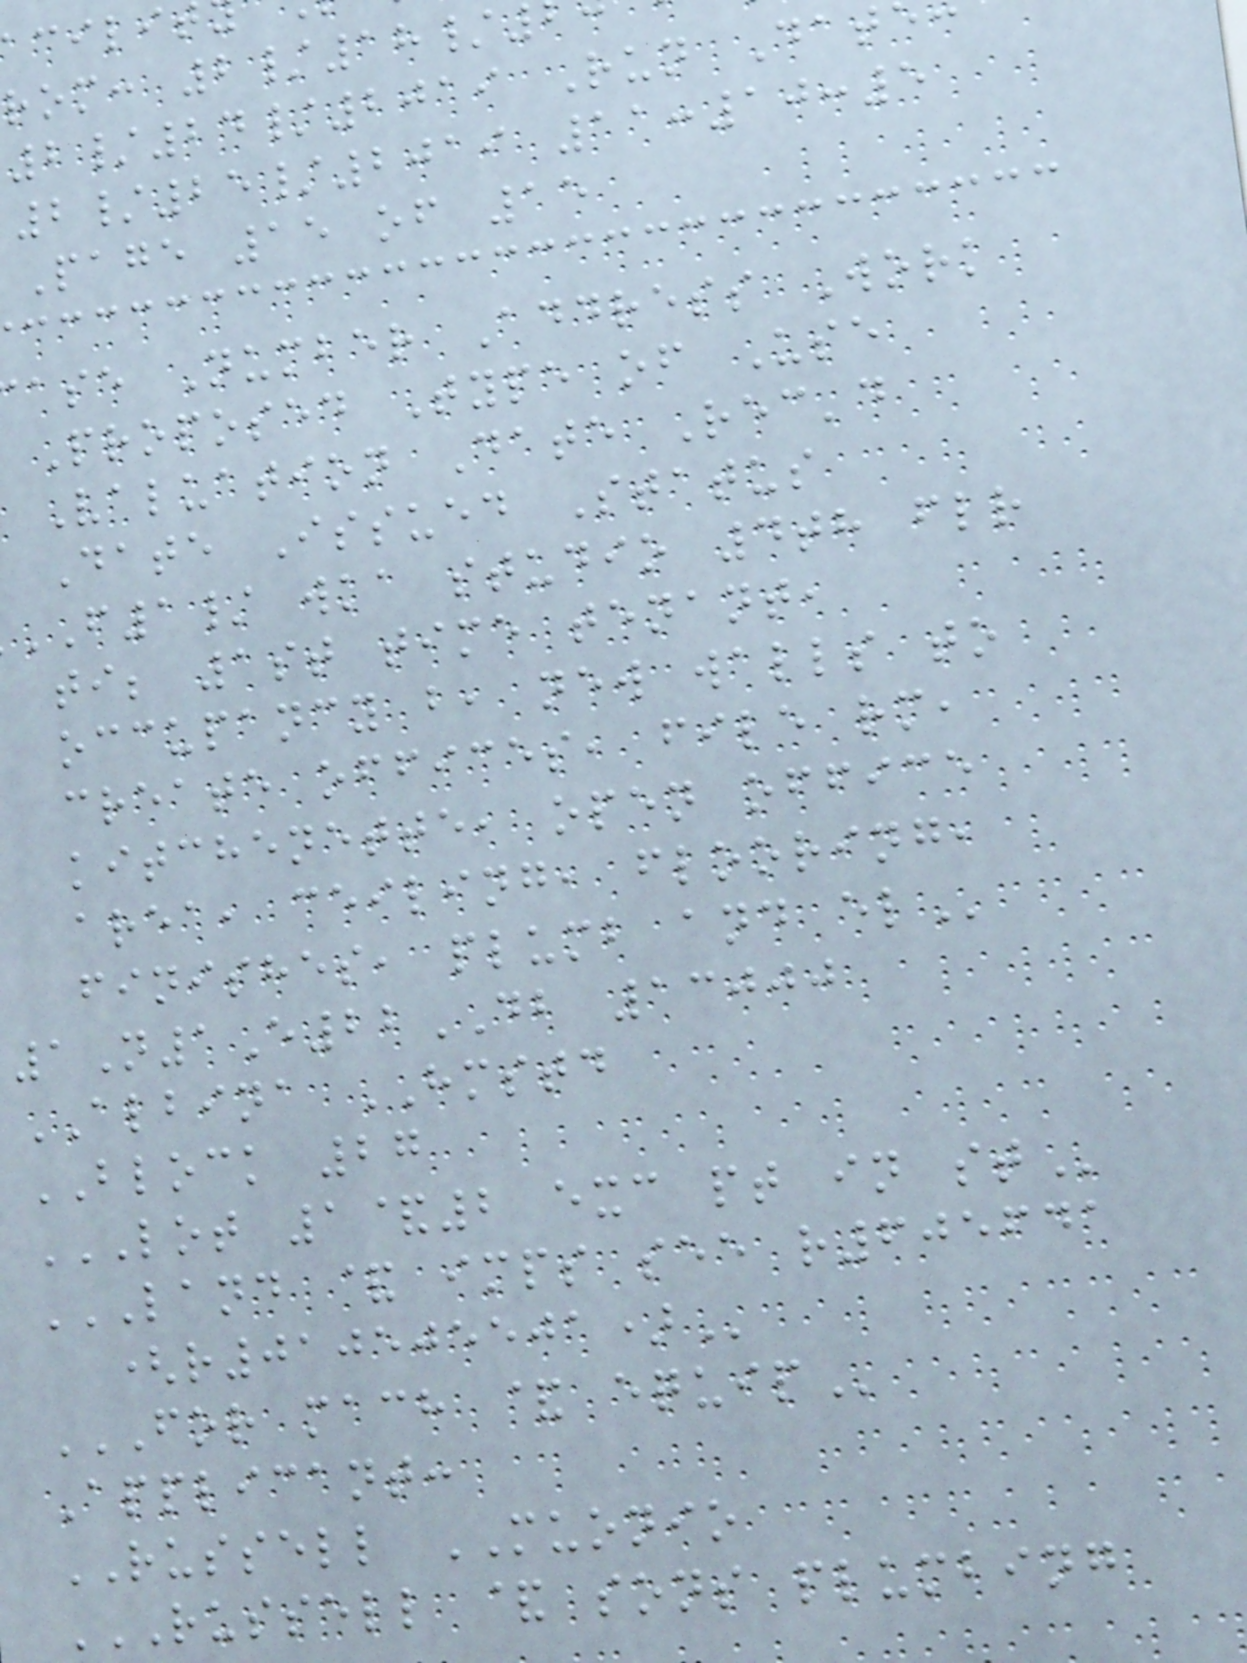rom: 2/18/
2/24/2019 Run Dat
2/25/2019 11:10:5
Page 15 of 15
ase Number Address Work
Proposed Type of Use
Valuation Date Rec'd
Date Issued Status
F1/ wka studio 4th flr
ti; 1st time tenant,
occupancy b, new walls to
create offices, file rm,
kitchenette, open office
area, ceiling, flooring,
finishes, plumb and
1N1E22DB 13000
ALBINA HMSTD
BLOCK 27
LOT 1&2 EXC PT IN ST
LAND & IMPS SEE R605641
FOR MACH & EQUIP
Applicant:
RUSSELL MUONIO
RUSSELL & SONS PLUMBING
